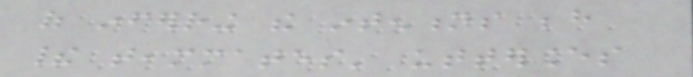of inferring the intentions behind
their teammates' utterances
